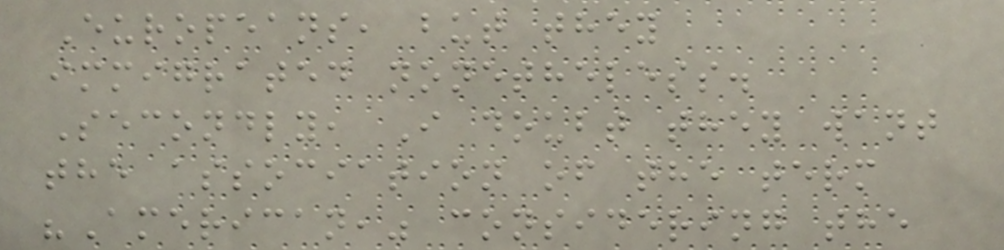Europeans, but they
immigrated nonetheless.
Secondly, I doubt they want
the association of the term
"American," considering the
